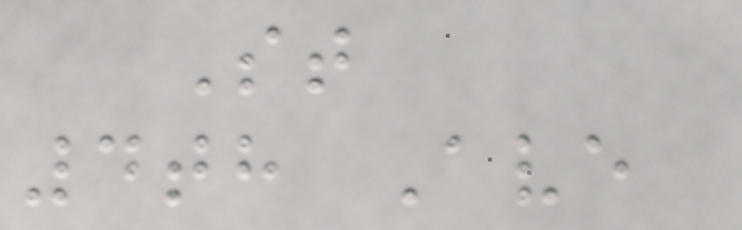St
4th Ave
